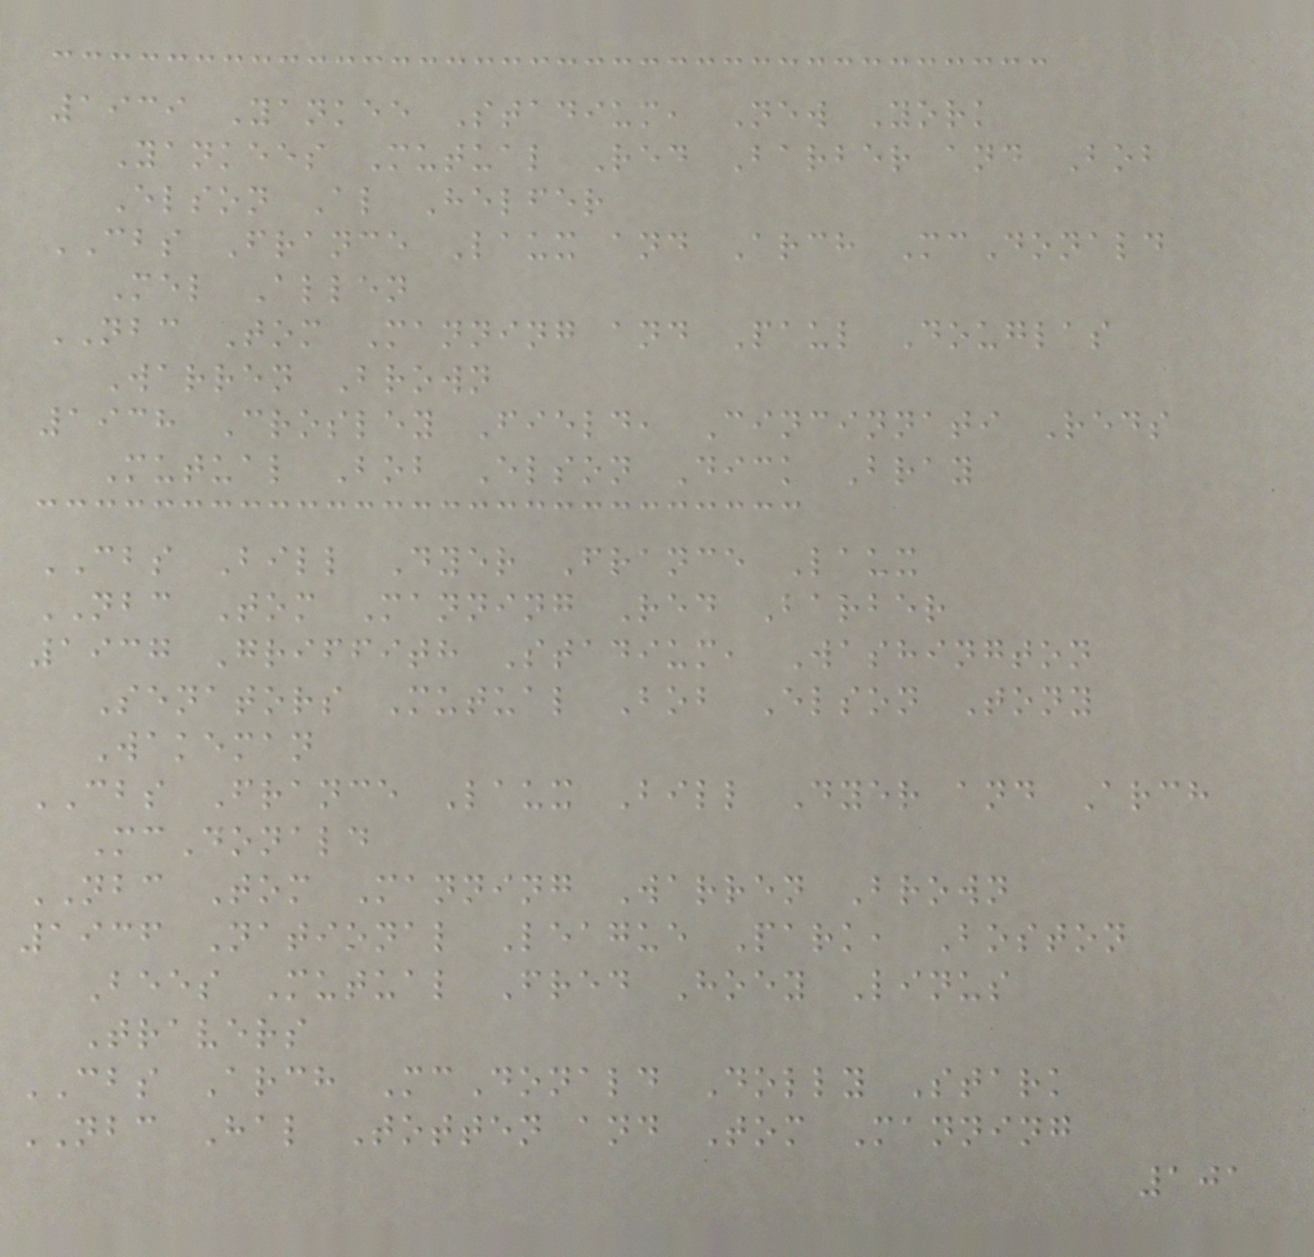1939 Yankee Stadium, New York
Yankees Mutual Red Barber and Bob
Elson Al Helfer
CBS France Laux and Arch McDonald
Mel Allen
NBC Tom Manning and Paul Douglas
Warren Brown
1938 Crosley Field, Cincinnati Reds
Mutual Bob Elson Dick Bray
CBS Bill Dyer France Laux
NBC Tom Manning Red Barber
1937 Griffith Stadium, Washington
Senators Mutual Bob Elson Tony
Wakeman
CBS France Laux Bill Dyer and Arch
McDonald
NBC Tom Manning Warren Brown
1936 National League Park, Boston
Bees Mutual Fred Hoey Linus
Travers
CBS Arch McDonald Dolly Stark
NBC Hal Totten and Tom Manning
101
